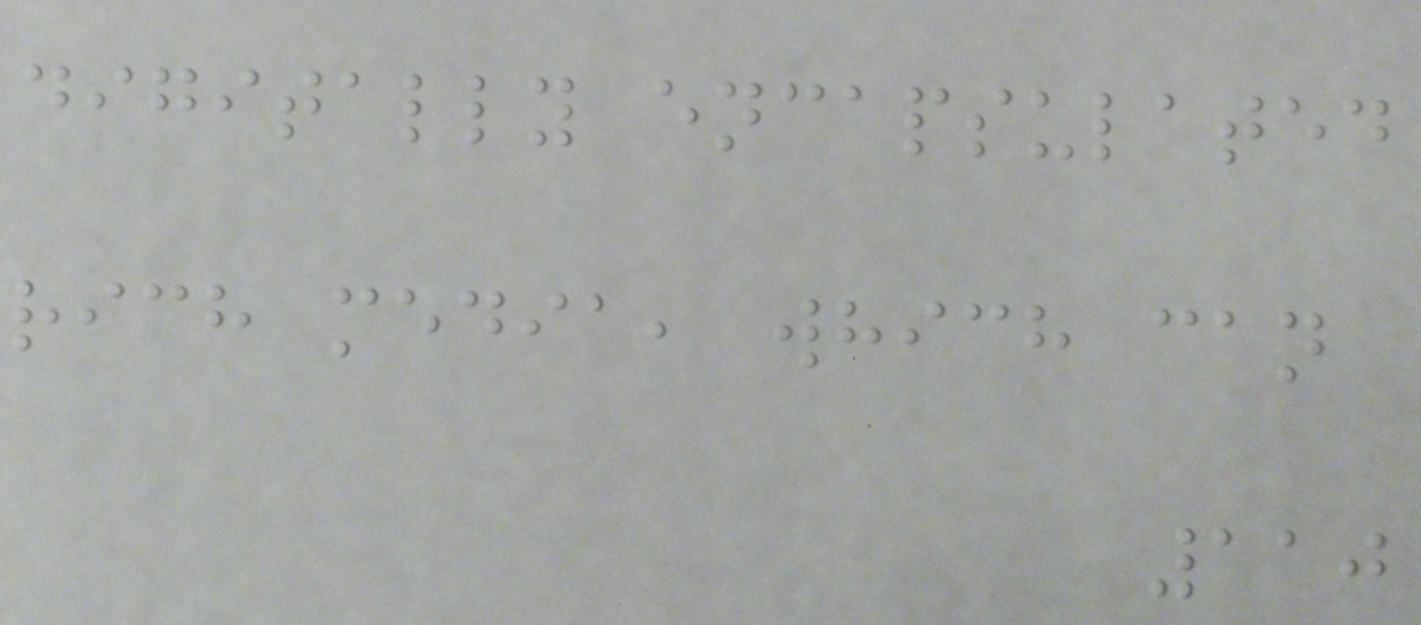digitally encapsulated
rich media, which can
110
